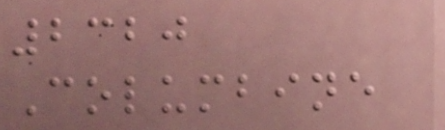2320
Columbine
